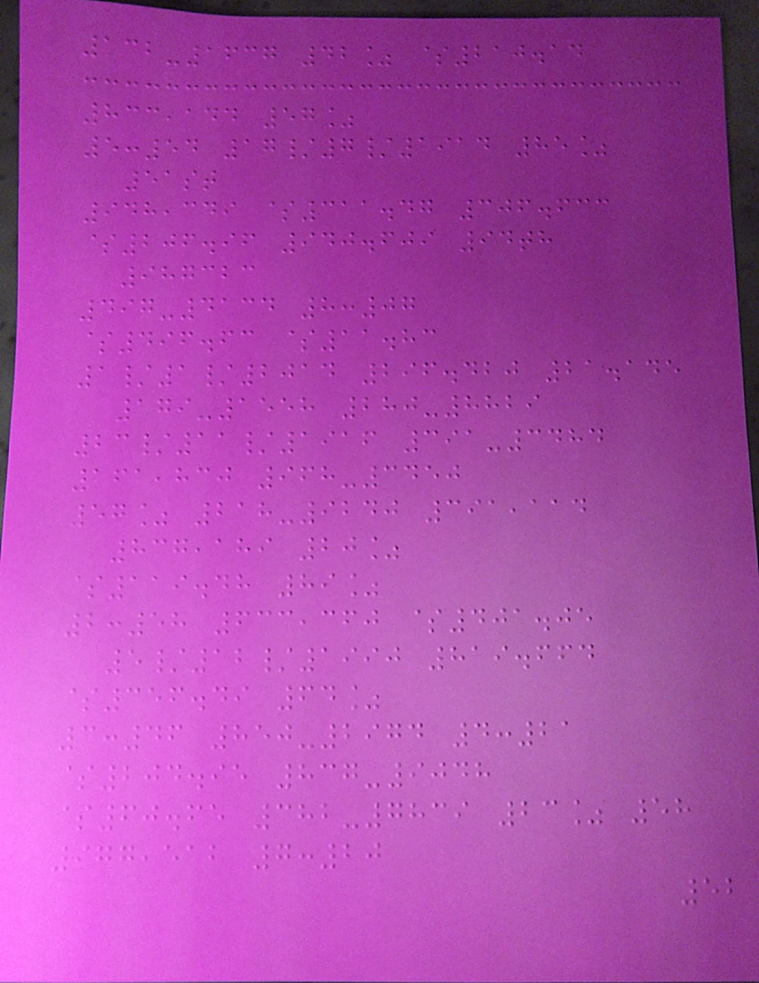132-1637 42% $210.14
833,144 57%
5:54 17/7/1914 85%
51st
948,349 $311.47 306.633
$206.96 940.609 94th
987323
497-4134 8:07
$496.63 $11.83
1/1/2014 296.420 21.145
179-1558 280-8829
23/11/1916 391-3484
161,830 968-3450
57% 218-9240 391,114
837,189 20%
$119.48 89%
2:58 633,360 $401.05
5/12/1990 819.664
$356.49 64%
3:46 850-2974 4:21
$204.95 837-9048
$60.65 382-7839 23% 58
977,512 7:20
52
